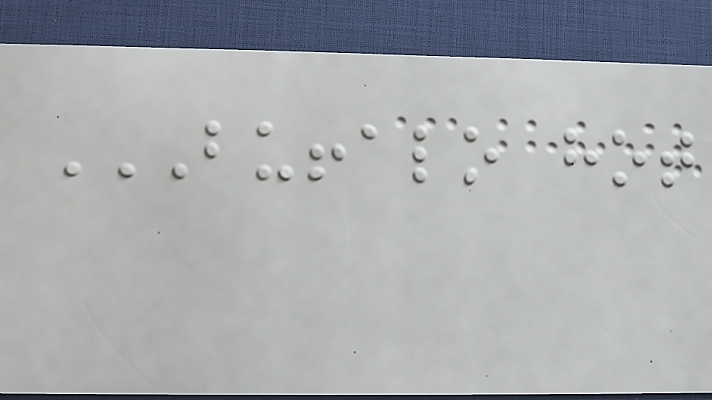BUFFALO HOT
